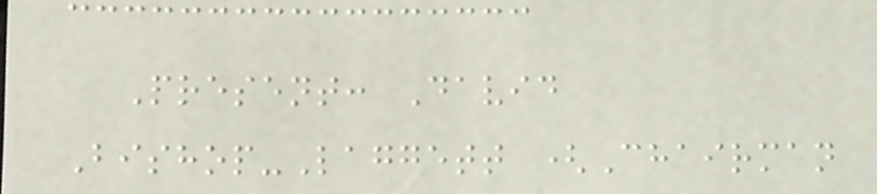Present: David
Bishop-Laggett (Chairman
